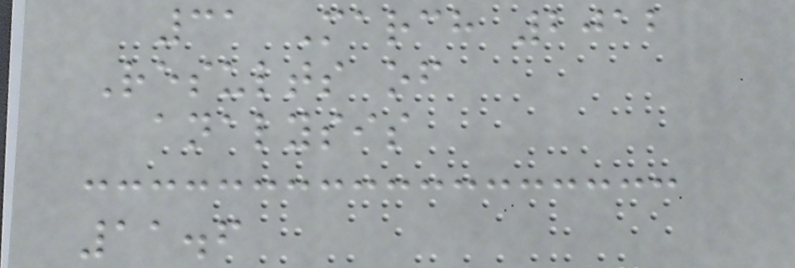31 March 2012
Results of
analysis
11.6
